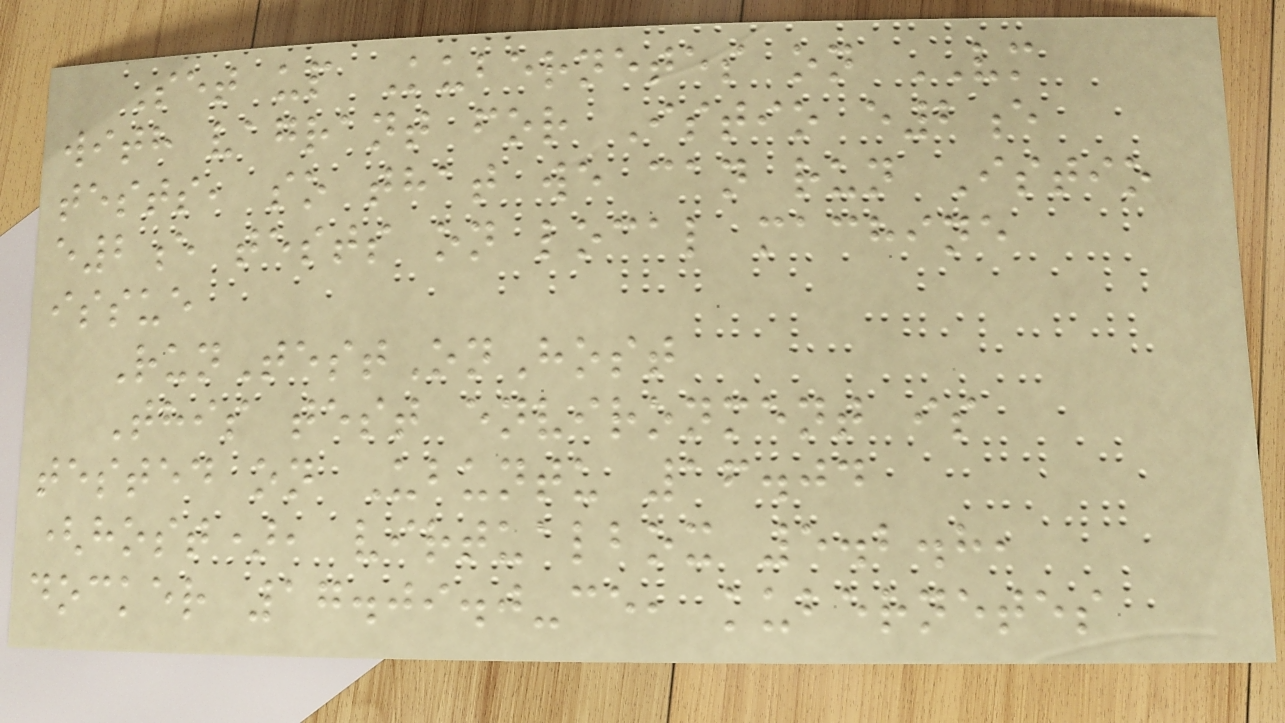Set up Kubernetes on VM
with vagrant for Istio e2e
tests, so that we can run Istio
e2e tests on local machine
issue
RunTestOnHost
This test environment is
tested on Ubuntu 16.04
(host), virtualbox 5.2.8,
docker 17.09.0-ce, kubernetes
